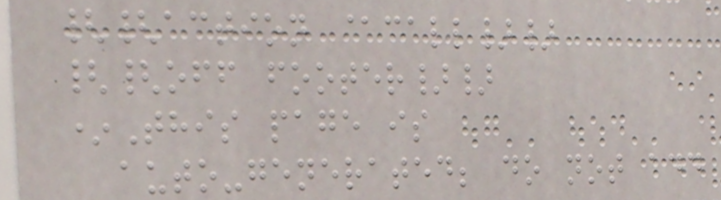{{action @call}}
{{off footer}}
*This page is
auto-generated; do not add
